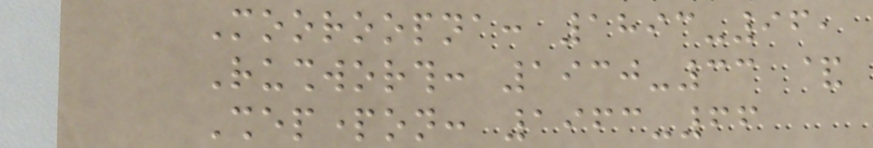Mooroopna: 1893-96,
Rushworth: 1930-33 &
Shepparton: 1963-66
